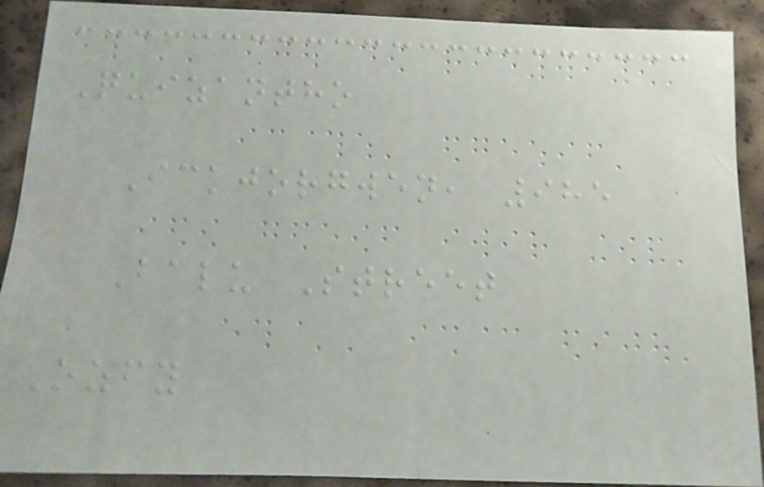Quizantho
Ickjorgwen, 985
Balu Street
Ozfy
